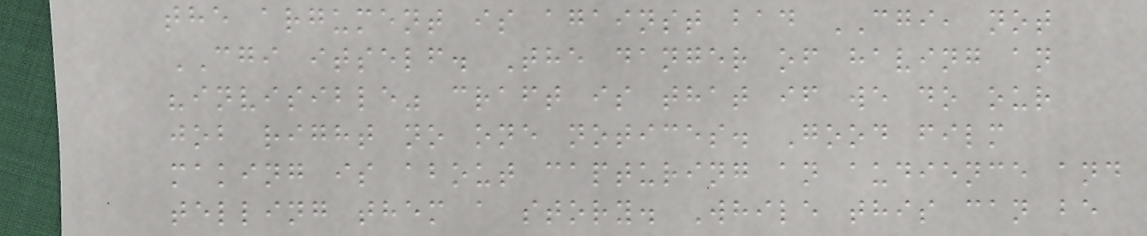the argument is against bad CGI, not
CGI itself. The danger of having an
"invisible" craft is that if we do our
job right no one notices. Good film
making is about capturing an audience and
telling them a story. While this can be
